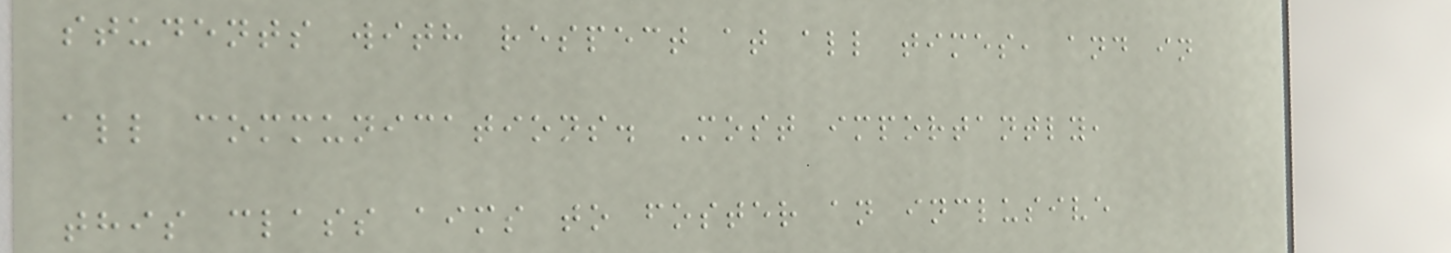students with respect at all times, and in
all communications. Most importantly,
this class aims to foster an inclusive
